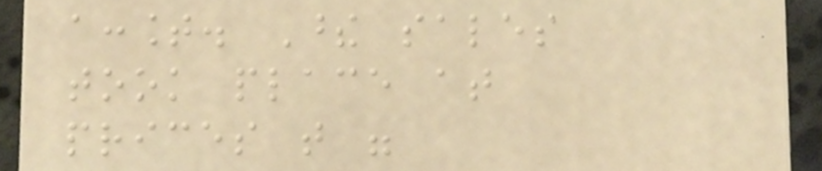account. These sales
took place at
prices that were
